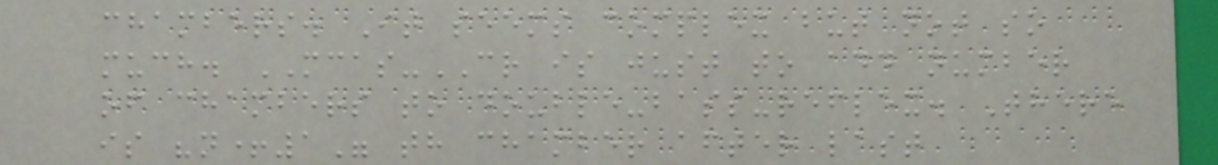chambers. It seems complex but not so
much. MCAS-CR is just to add number
of chambers to double-bass-reflex. There
is "n+1" th chamber after last
